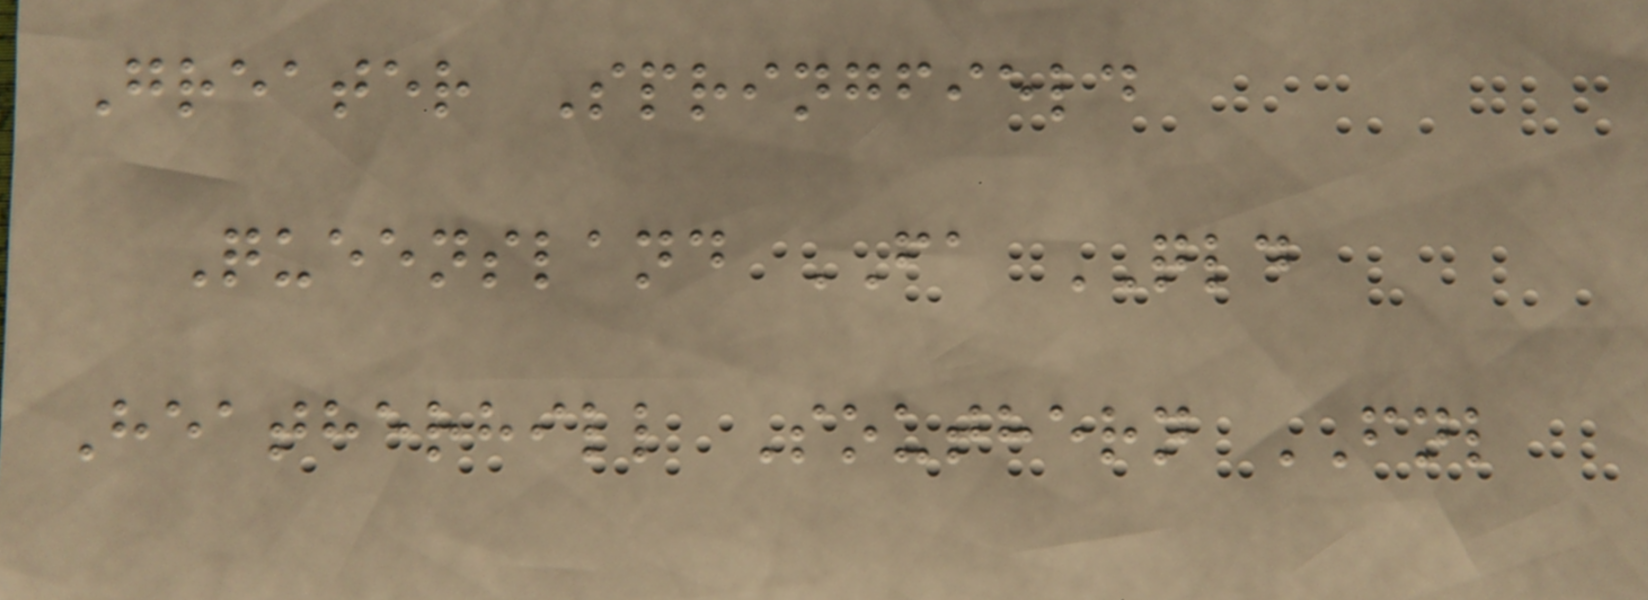Greater Springfield
Queensland FA QLD
Heatherhill Southern FNL
